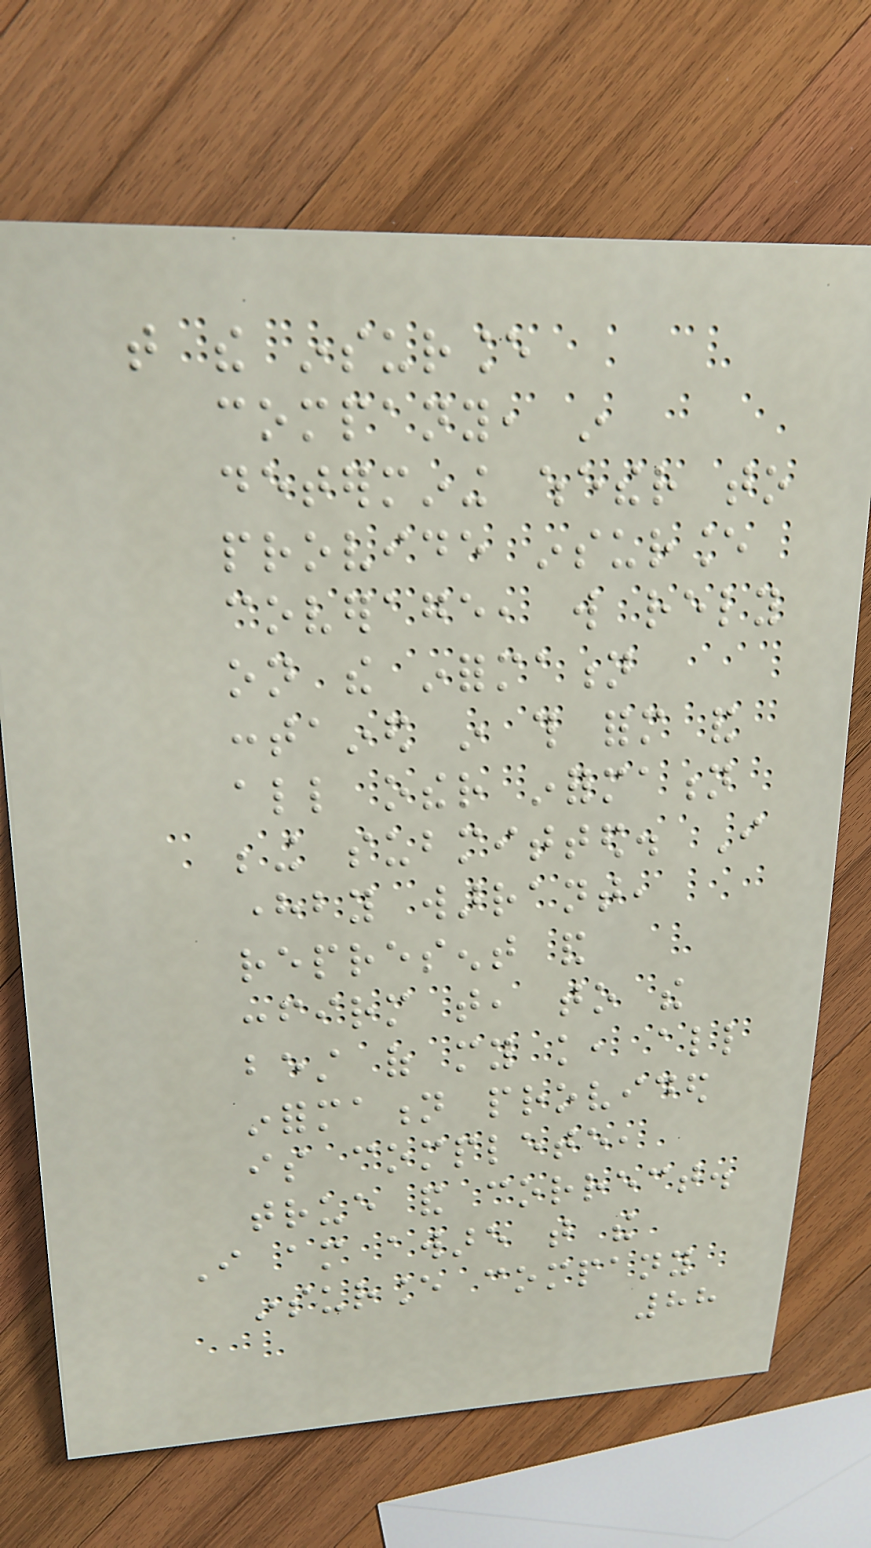that the insurance
company, in
determining whether to
provide insurance
coverage, will rely
on the information
contained in this form and
all other information
being submitted. I
hereby warrant,
represent and
confirm that, to the
best of my knowledge, all
information provided
is complete,
true and correct.
I am aware that the
insurance company
88
